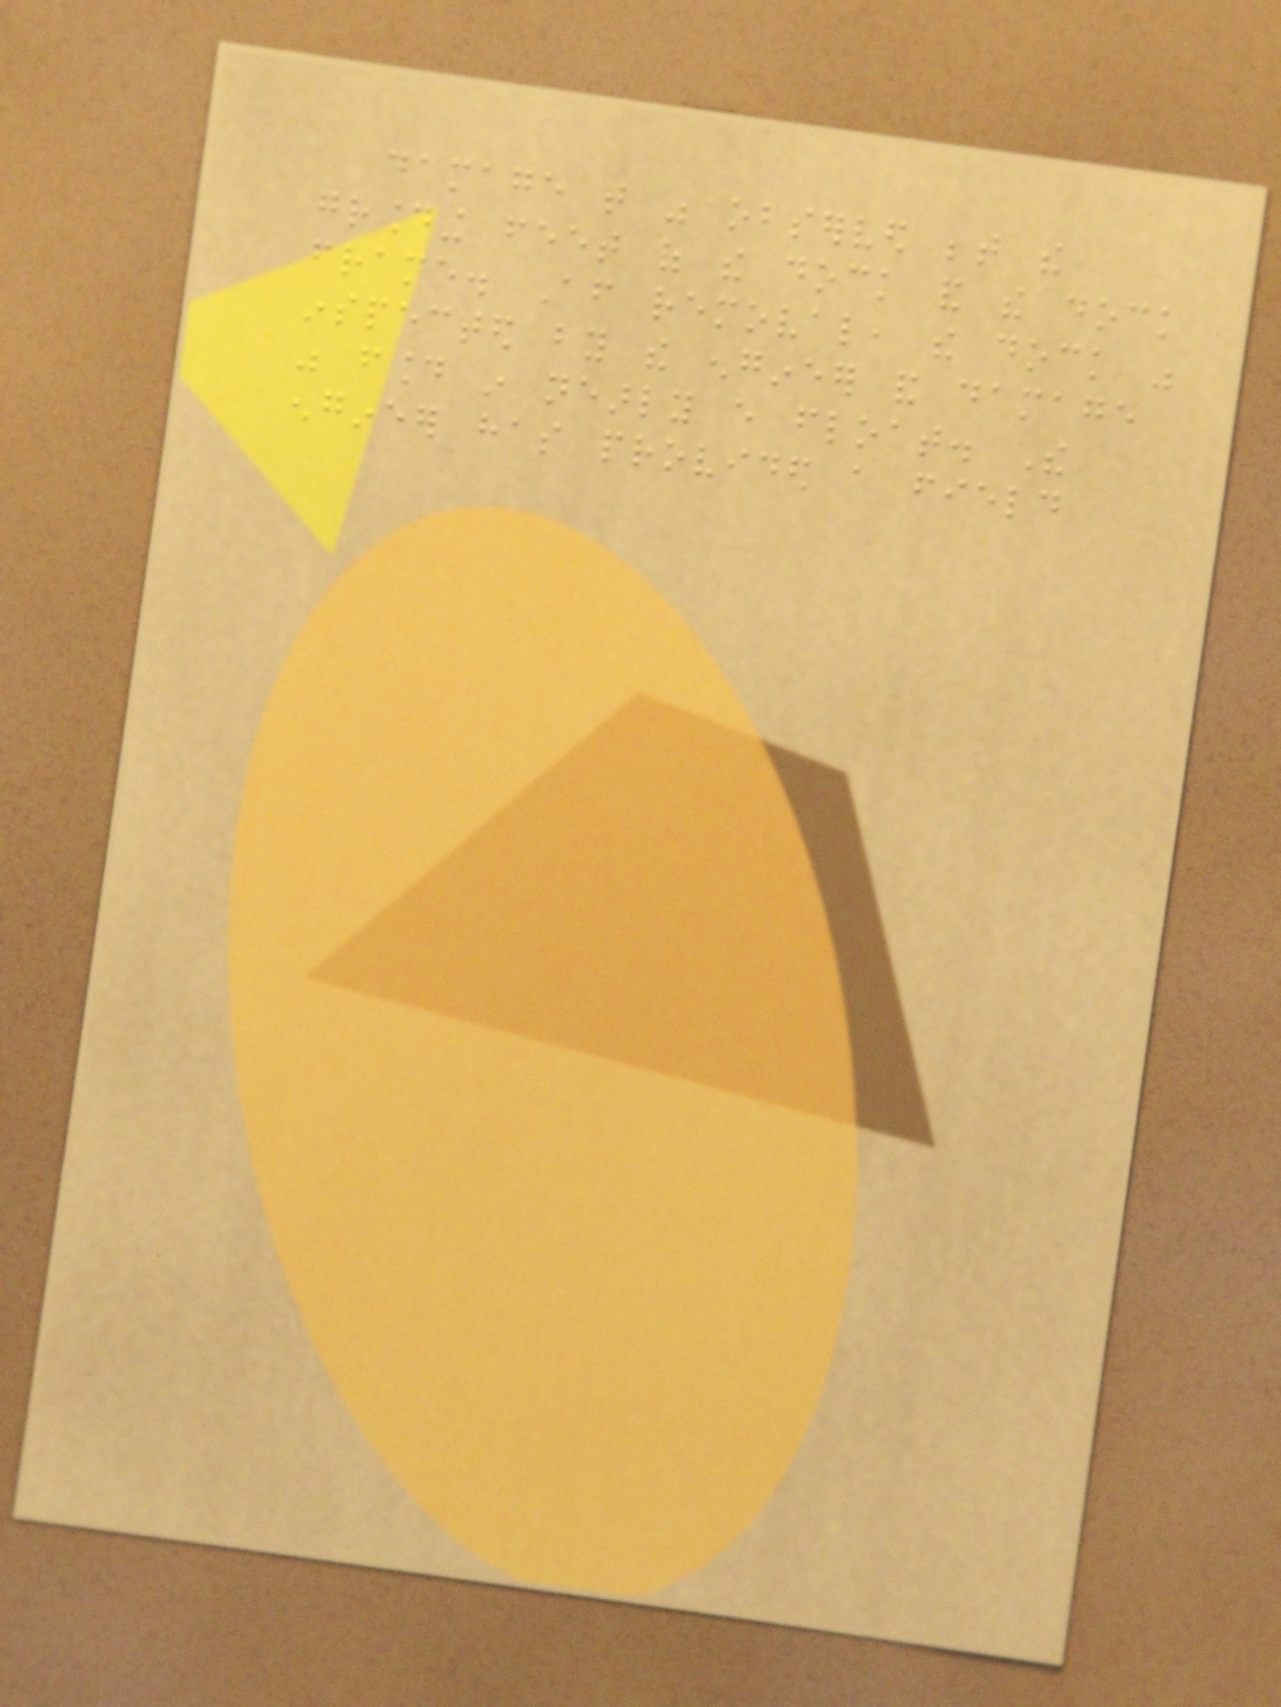damage that was observed between the
grounding feet of the dock and the dock
frame. After removal, the dock was
inspected by the engineer and damage
was found in nearly every float. The
engineer has provided a field
